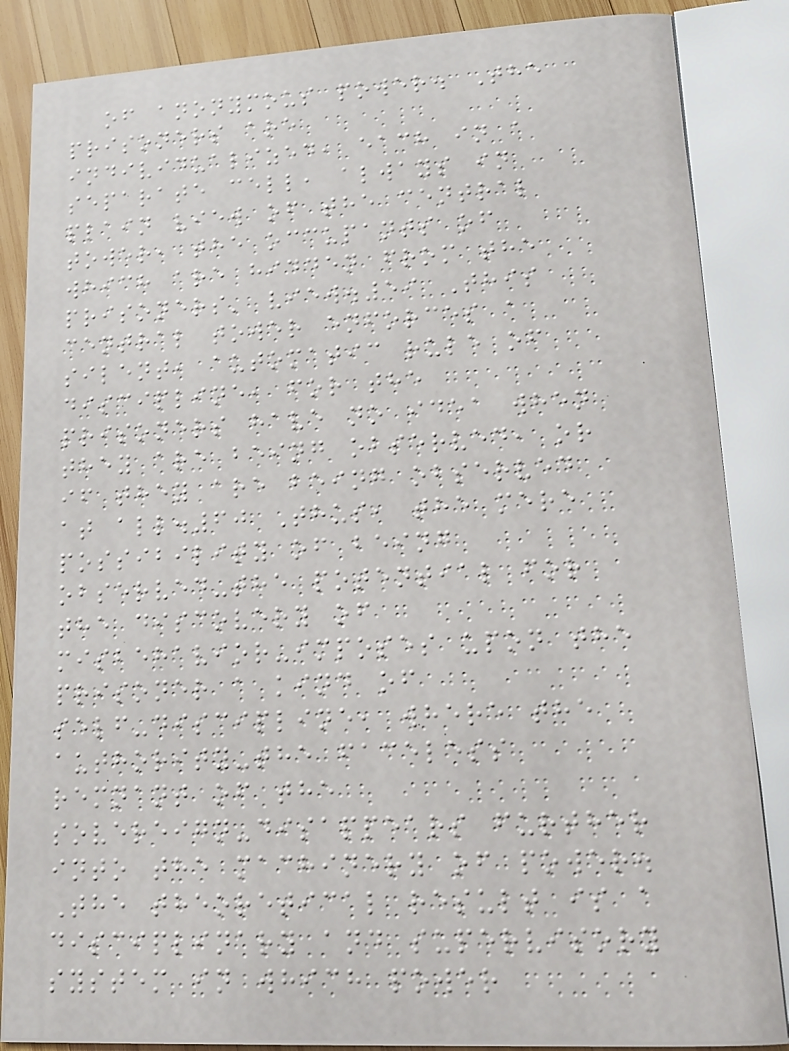of anonymous power. The
prisoners are
individualized, each in a
separate cell, always in
plain view of the central
tower, the occupants of
which are hidden from the
prisoners' view.59 This
central tower enforces a
silent, automatic rule of
discipline, for the
prisoners have no idea when
they are being observed, or
if they are being observed
at all.60 Thus, the mere
possibility of being
observed-the potential for
the discovery of
misbehavior-imposes upon the
prisoner a kind of
self-discipline, where the
authority-the faceless
remnant of the
sovereign-disappears further
into the machinery of power.
The theoretical result is a
disciplinary and supervisory
system in which power
